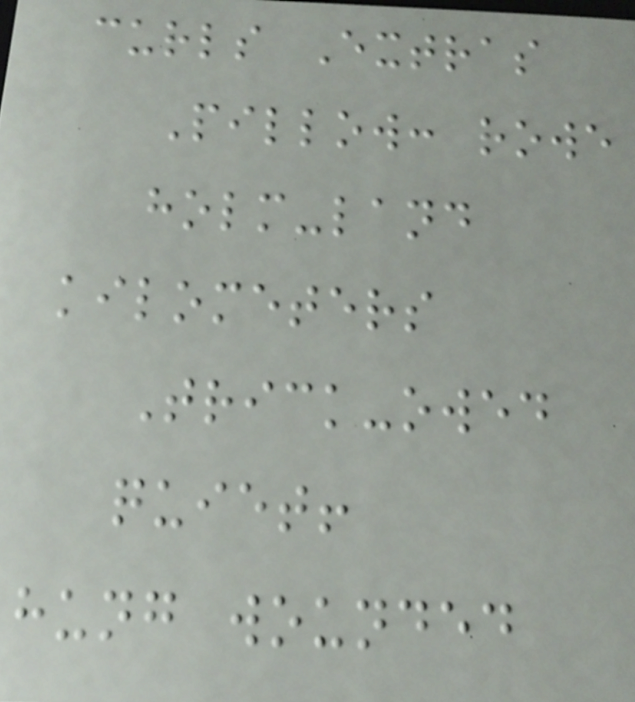curls Extras
Pillow: rowe
holm-land
kilometers
Trick-owed
quiet!
hung wounded
